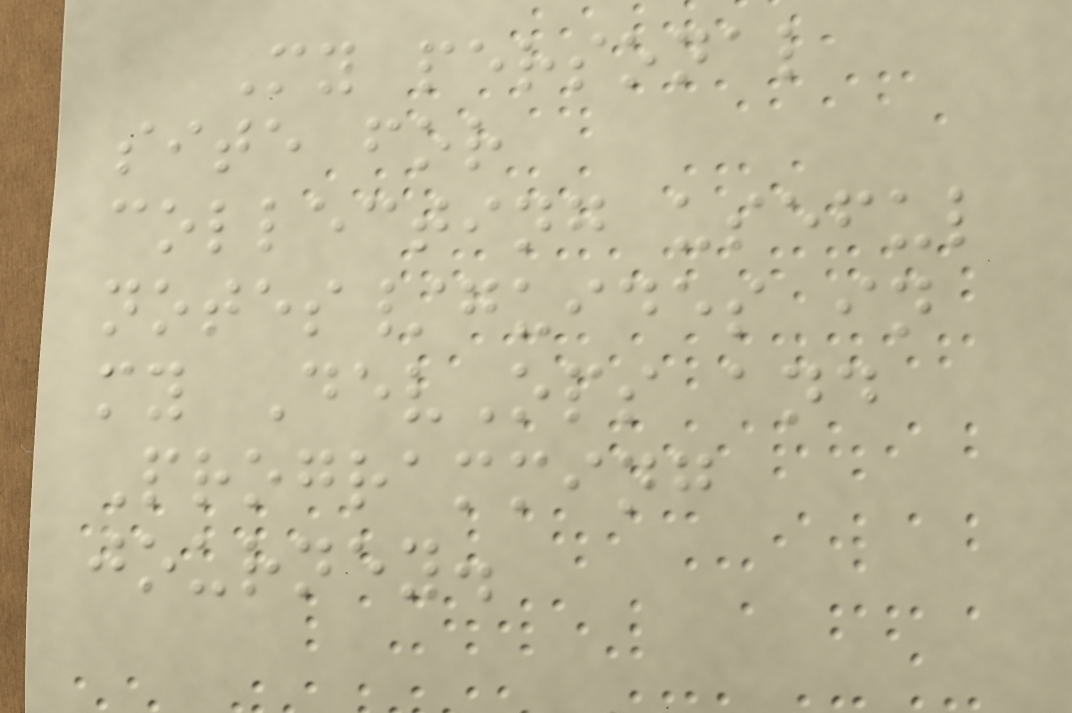My personal
site for
collecting useful
notes/guides in
my DevOps and
Programming
journey.
